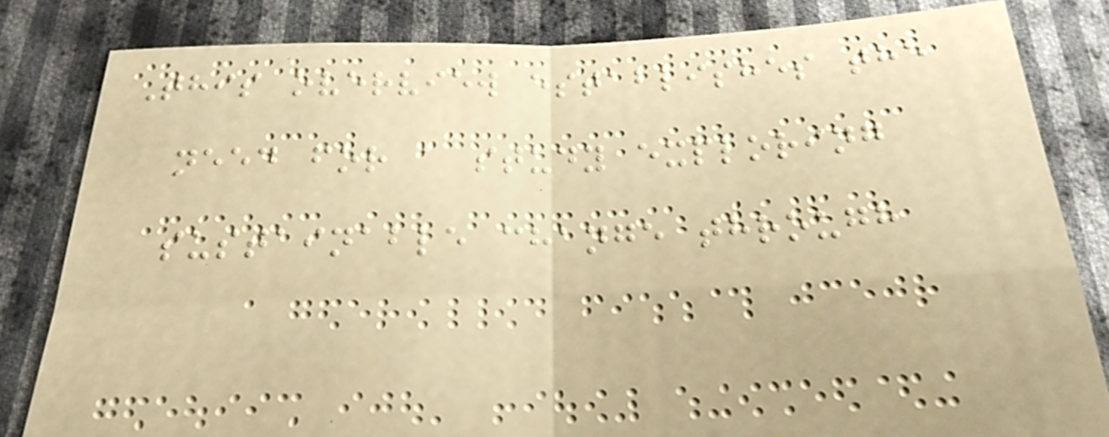This overview establishes the
need for a study exploring
sustainable change through
